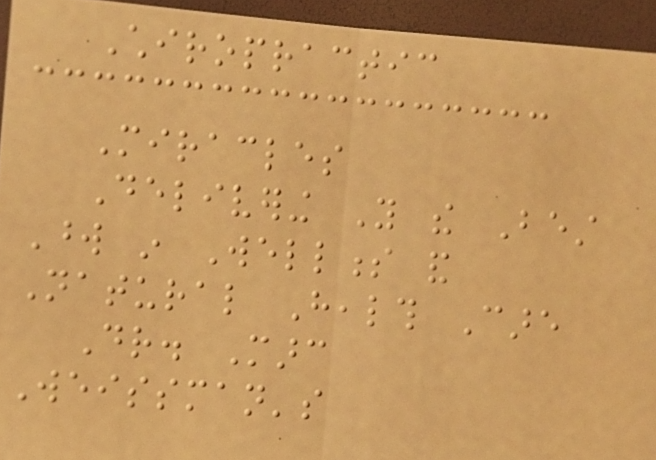Chiropractic
Miracles
Delivering You the Best
Word in Wellness and
Natural Health Care
Dr. Marc
Weissman's
